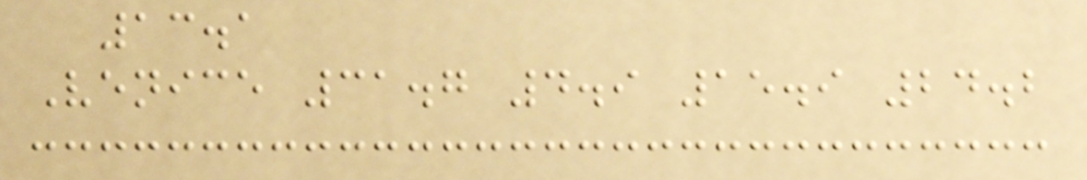13.1
Venice 31.7 4.9 15.9 24.2
